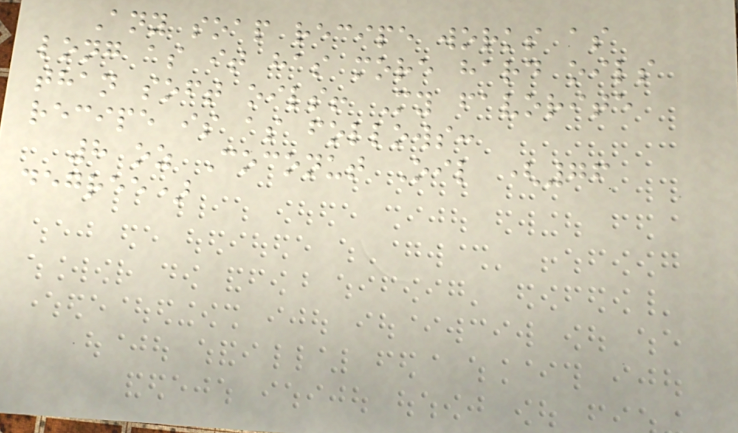Any soap recipe works as
long as it has more hard oils
than soft oils! My favorite
recipe is as follows:
8 oz Coconut Oil (76
degree)
